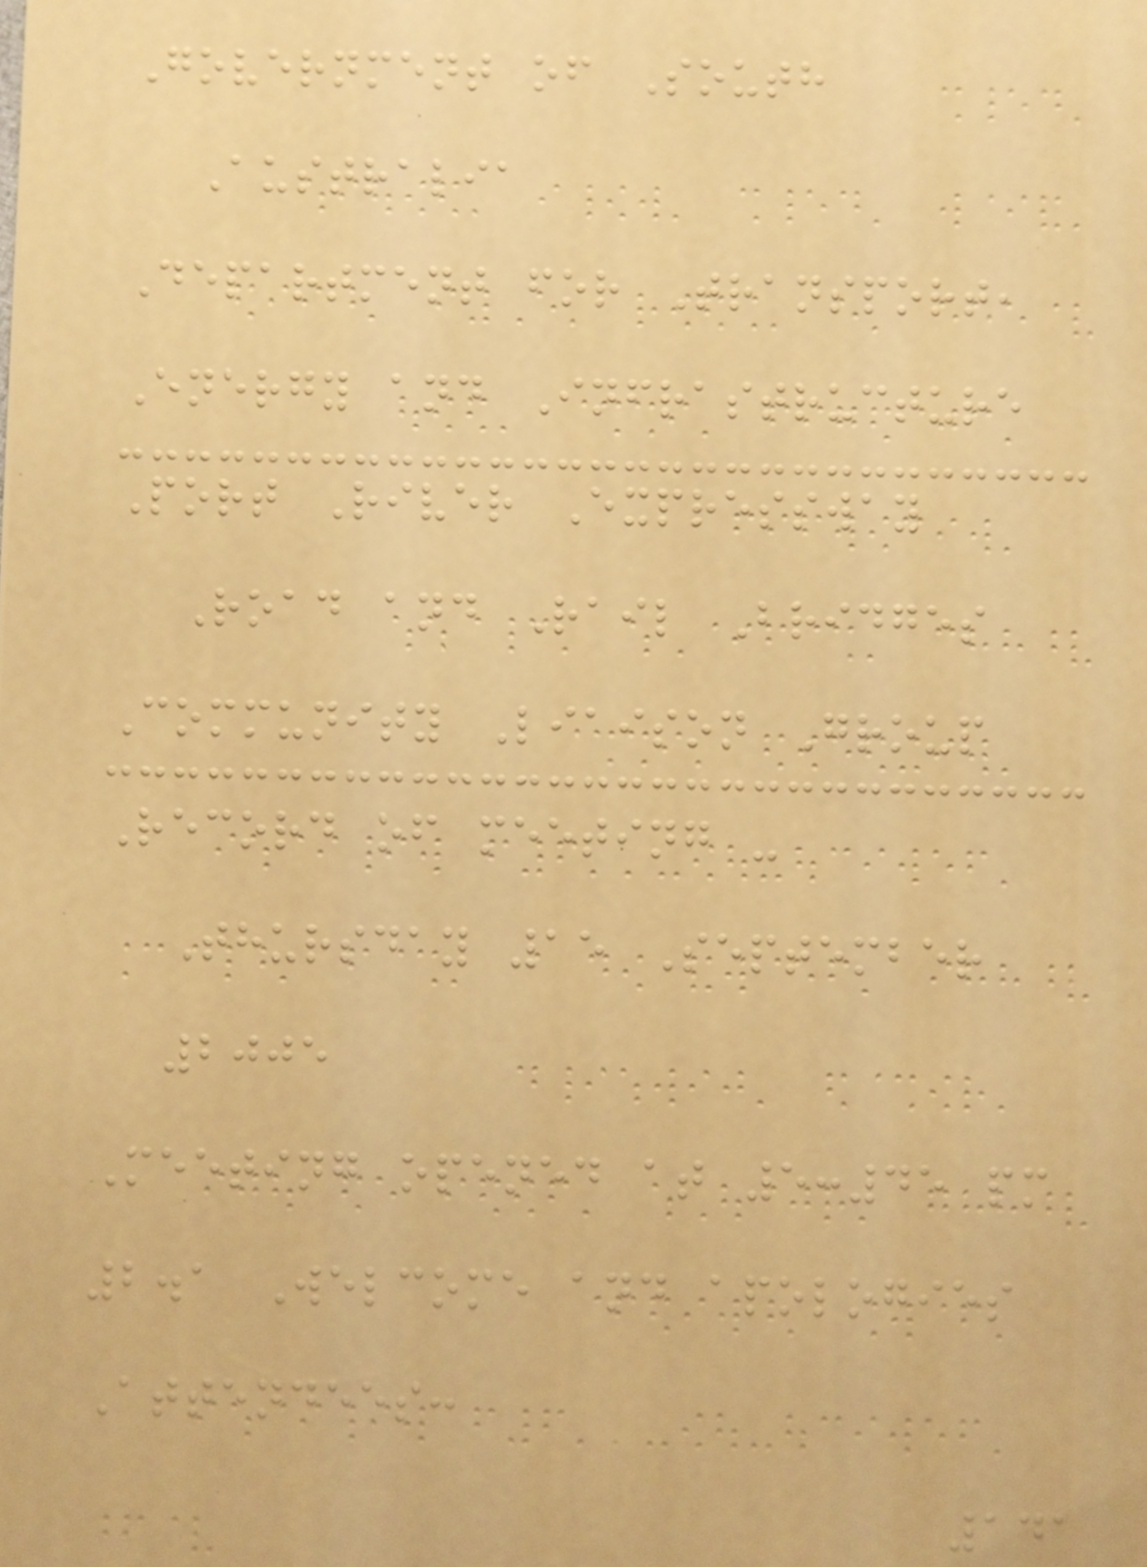Government of South
Australia
Department for Transport,
Energy and Infrastructure
Port River Expressway
Road and Rail Bridges
Community Liaison Group
Record of meeting -
Thursday 15 September
2005
Meeting opened at 5:45 pm
2.1 Welcome and apologies
Attendees:
141
